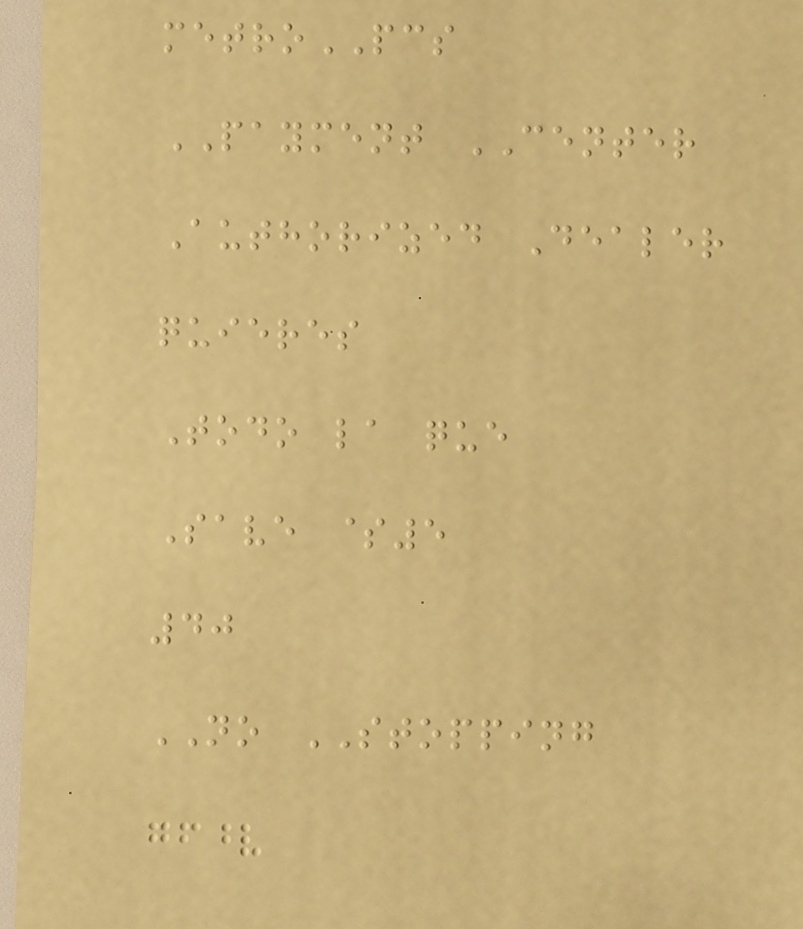metroPCS
PAYMENT CENTER
Authorized Dealer
quieres
Todo la que
Save $5
40
NO STOPPING
